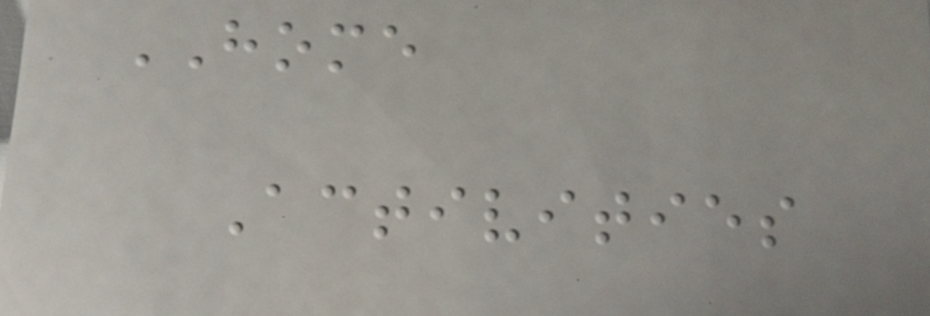HOME
Activities
